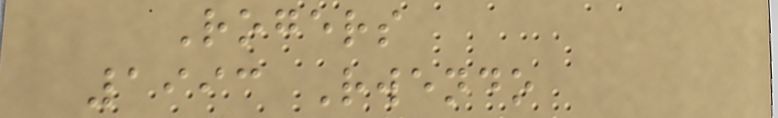Rogers
1993 Rwendo
